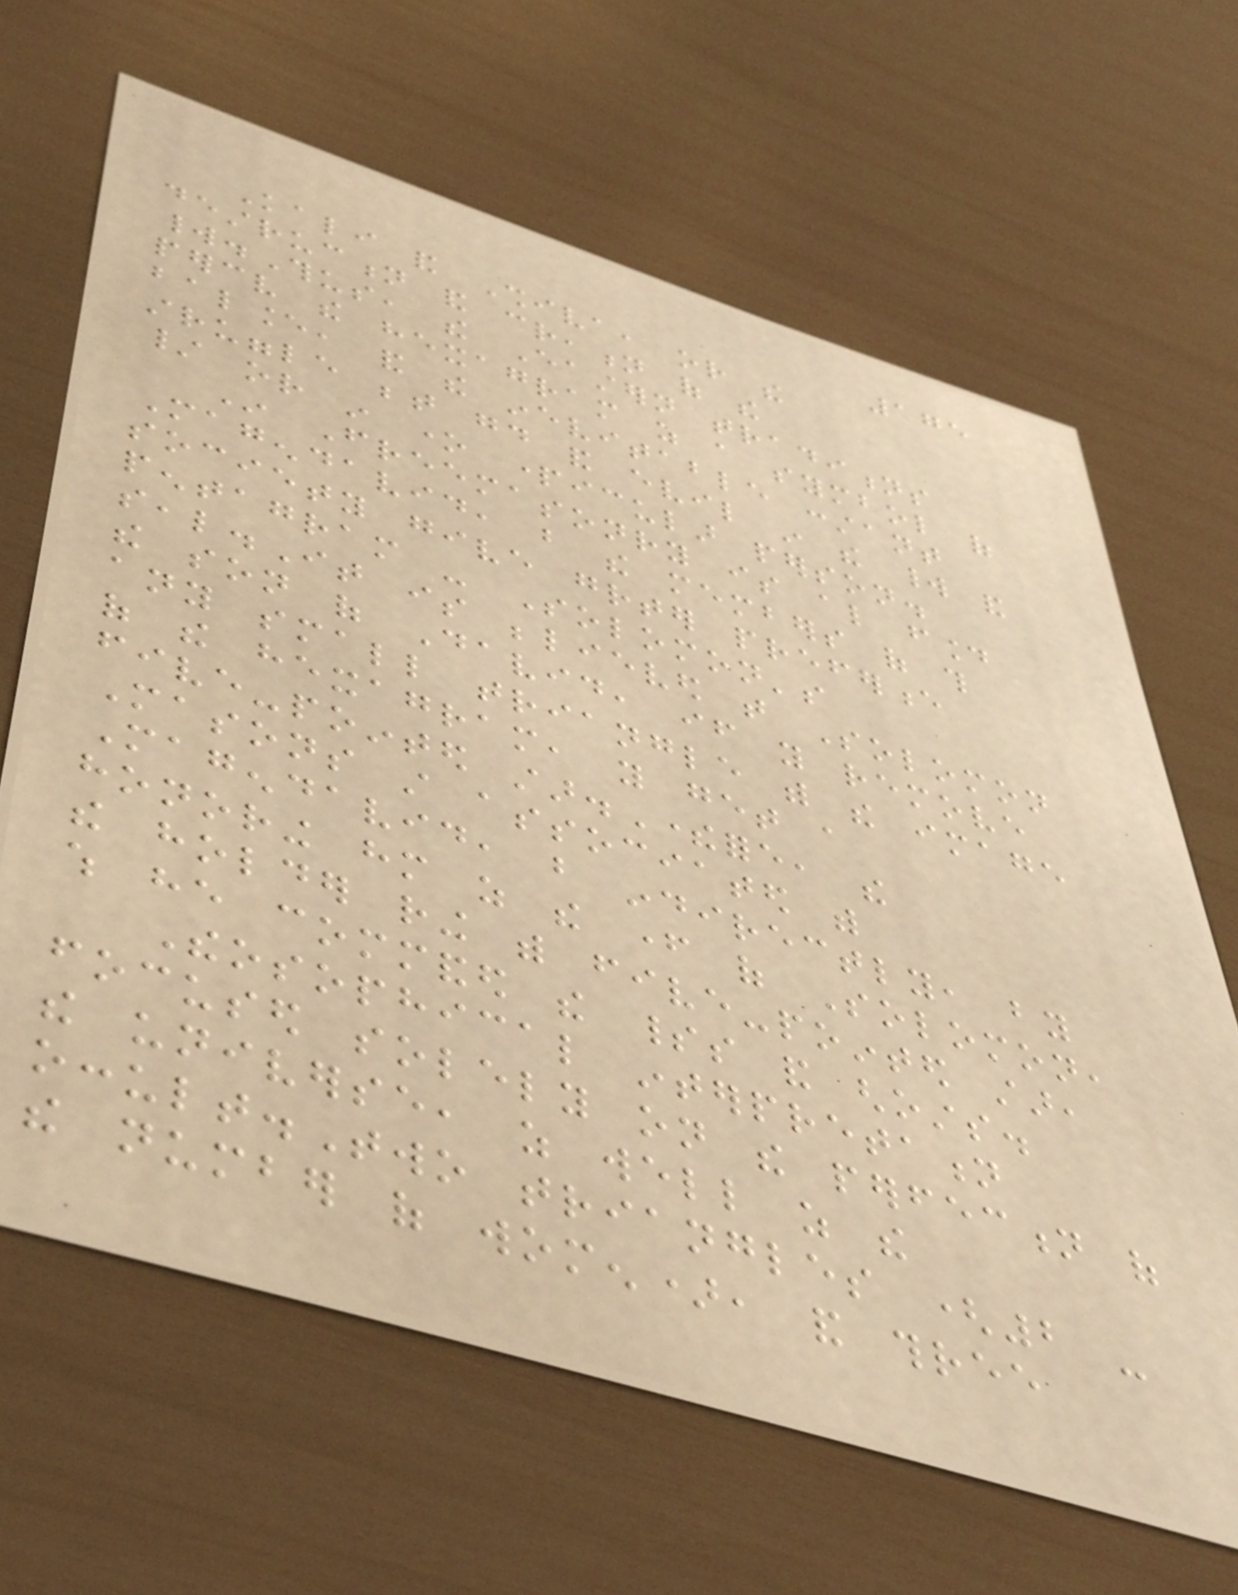175
Kali and Shiva, or the
destruction and creation of the
world.Thus, the Eastern traditions
perceive the hexagram as a symbol of
balance, and the inevitable constant
struggle between good and evil in the world and
/ or in one particular person.
In Freemasonry is also found
Magendavid, but the members of this
society give greater preference
pentagram - Solomon's
seal.It is believed that Solomon
the son of David, if you remove
any small triangle with the image
of the hexagram, you get a
five-pointed star.Therefore, the
Masons still associated with
Magendavid, but indirectly, by
honoring him as the father of Solomon,
the holder ring with five-pointed star,
which he commanded the spirits and ghosts.
Theosophical interpretation
focused solely on the perfection of
the universe, as well as the
occult.Two triangles (2 -
the number of women), and three
